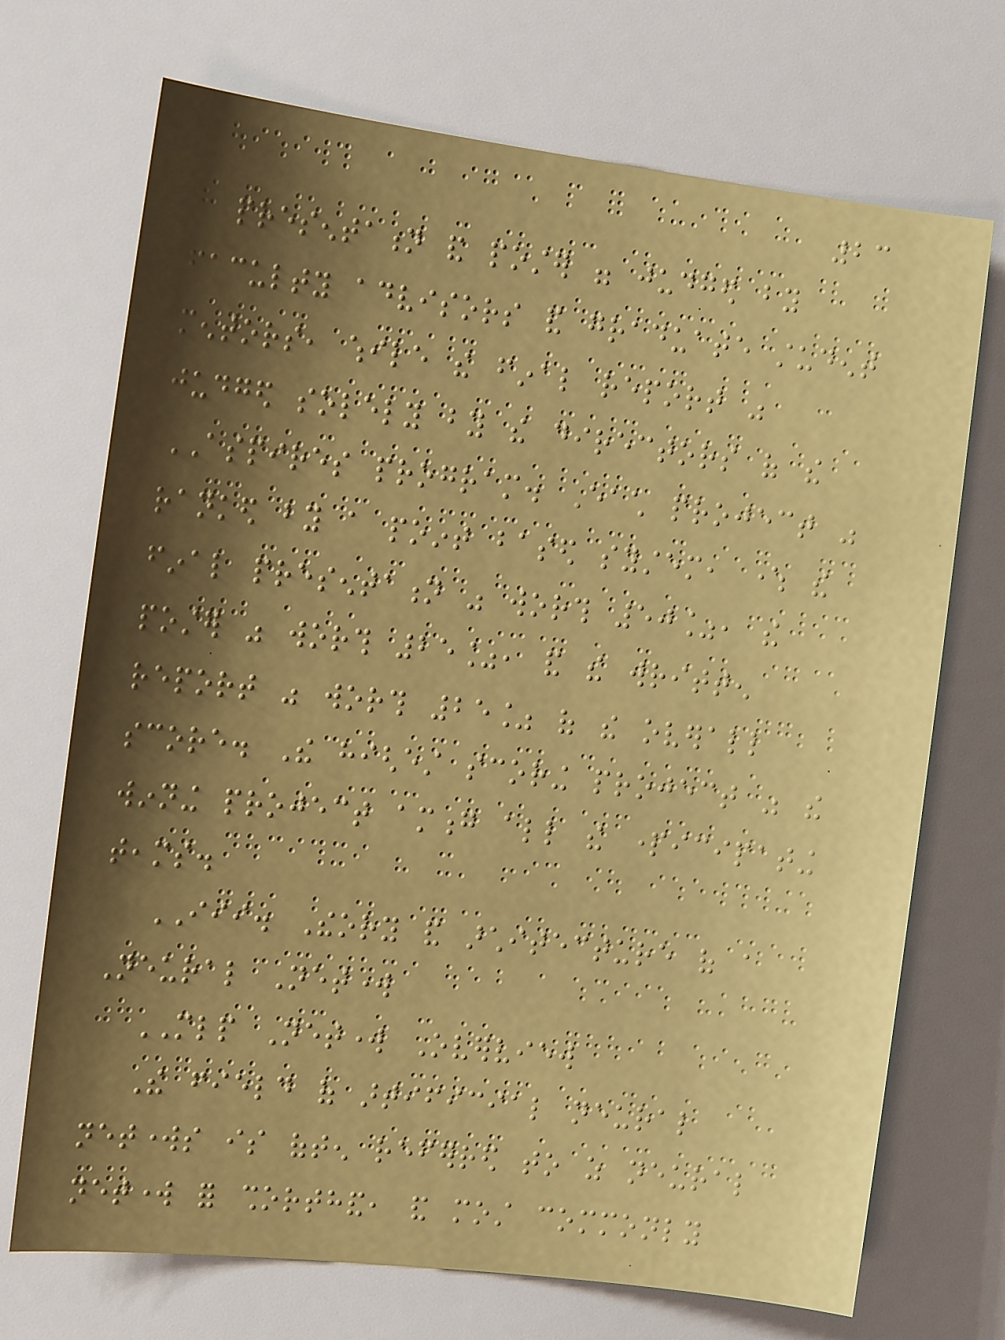23
presentation and poster were judged by
faculty advisors and graduate student
mentors, while the final report was
judged solely by the directors of the
ASPIRES program. Each project was
ranked by a point based system, where the
final presentation was worth 50%, the
poster was worth 25%, and the written
report was worth 25% of the overall
score. The highest scoring project was the
winning project among all the participating
teams.
III. Theory and architecture of a
Neural Network
MLP Network Overview
The field of artificial neural
networks is often referred to as neural
network for shorthand, and most commonly
